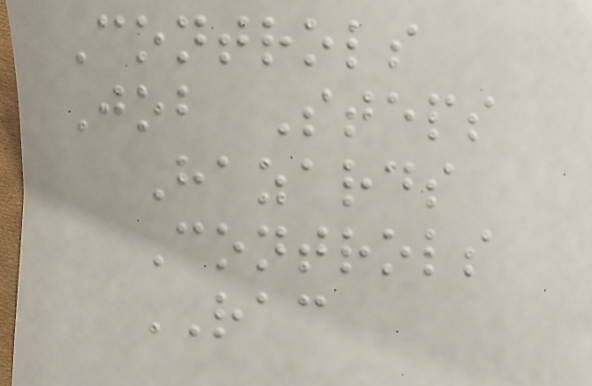Controls
Job Steps
Hazards
Controls
RAC
